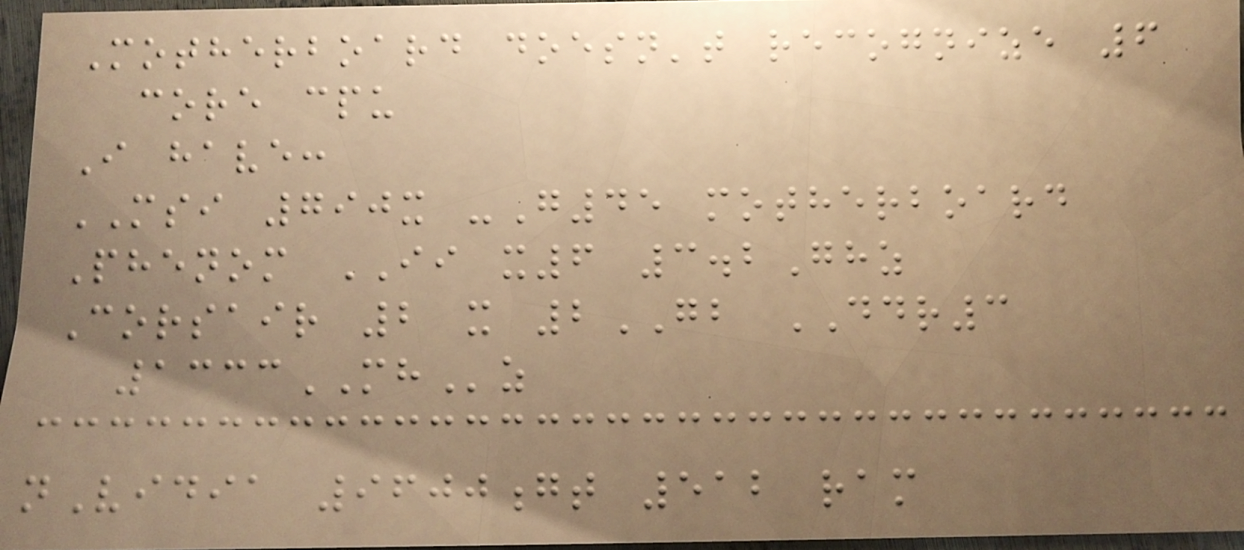Motherboard doesn't recognize 6
core cpu
I have:
MSI 790x -G45 motherboard
Phenom II x6 3.2Ghz
Corsair 2 x 2GB DDR3
1333MHz
nVidia 9600gt 512 ram
